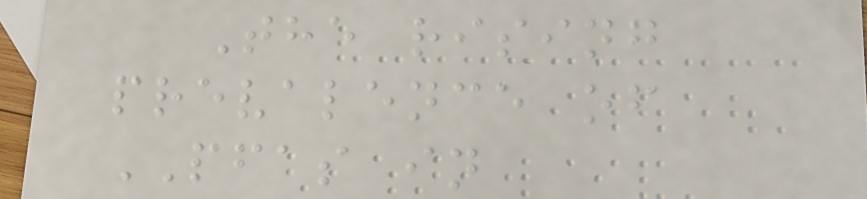The rising
prevalence of
PFAS in
